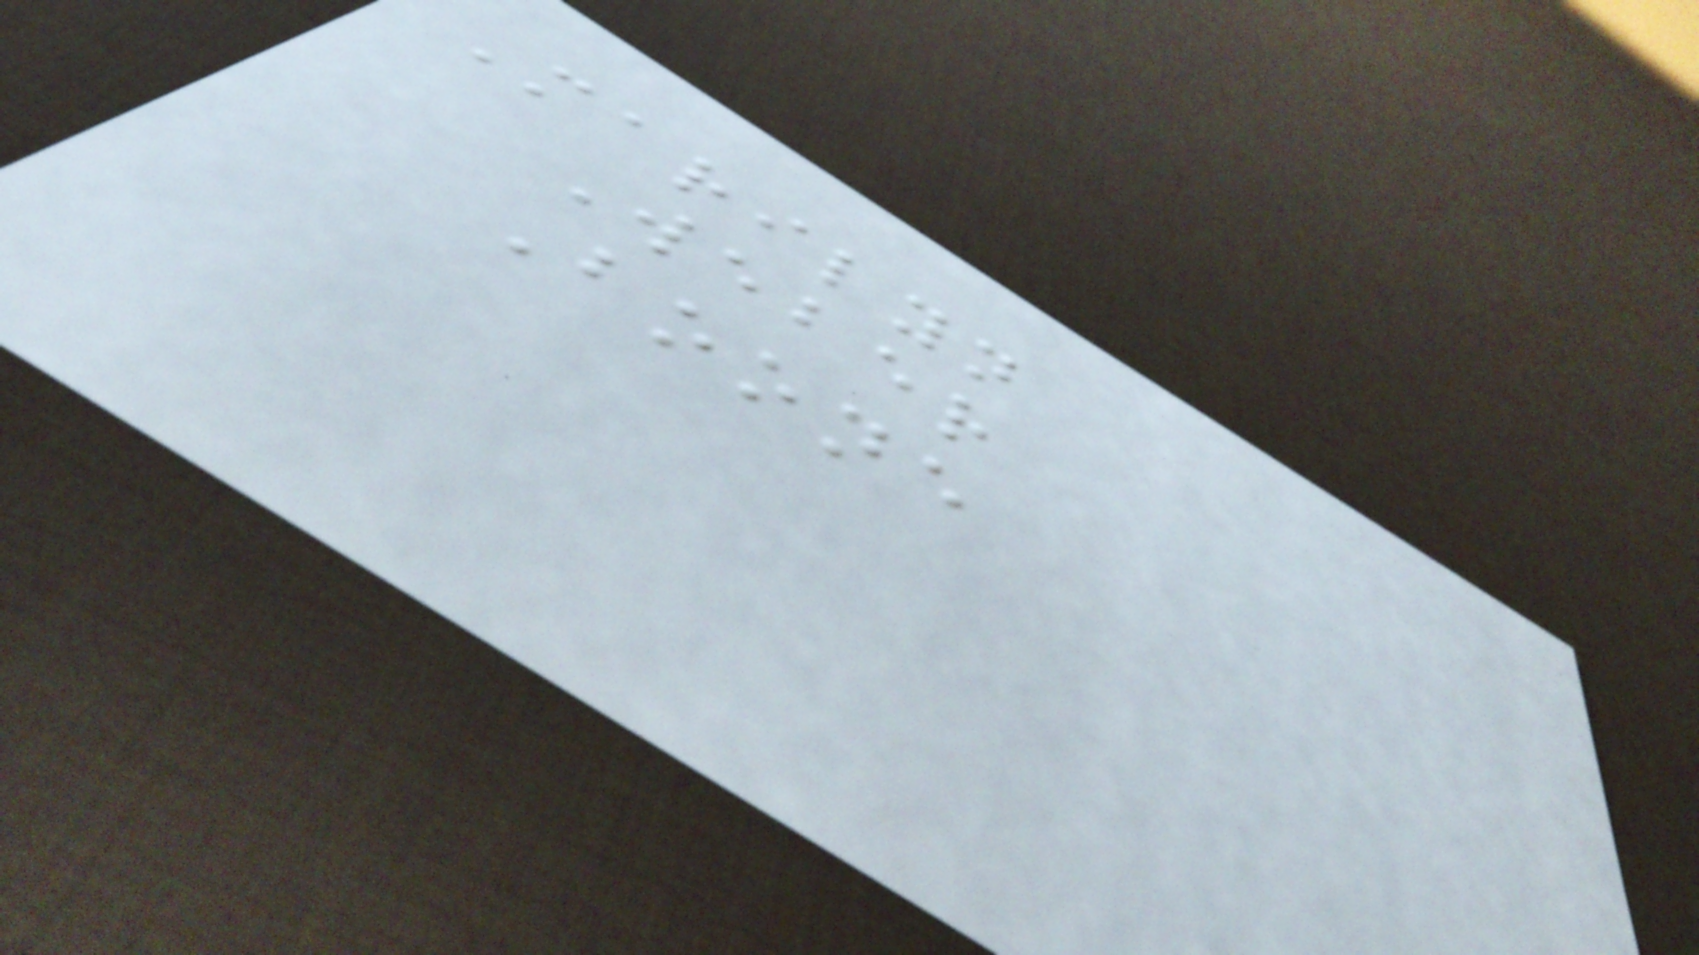Marilyn
Weber
Boone
